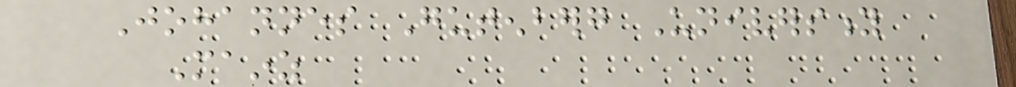Johannes Gutenberg University
Mainz
